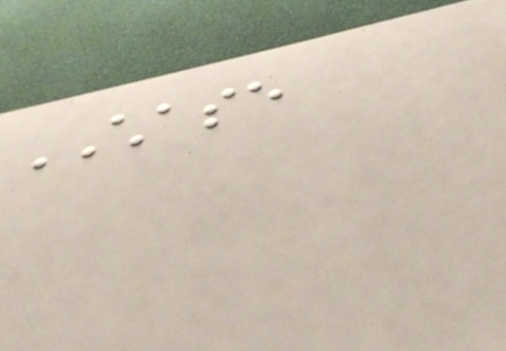CHASE
